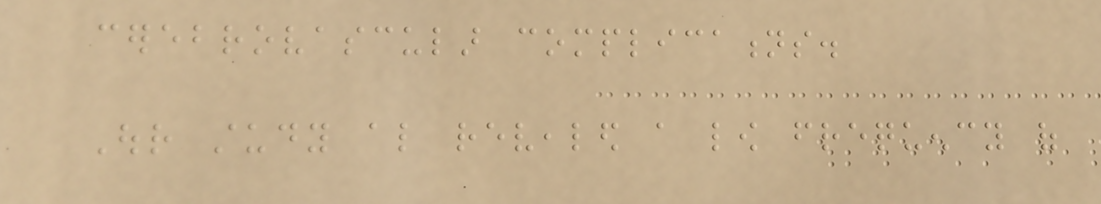cerebrovascular complications.
Our study also revealed a low frequency of
